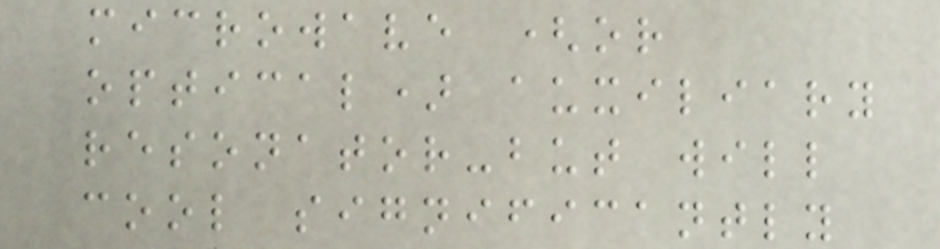microwave (or
optical) auxiliary
resonator-but will
cool significantly
